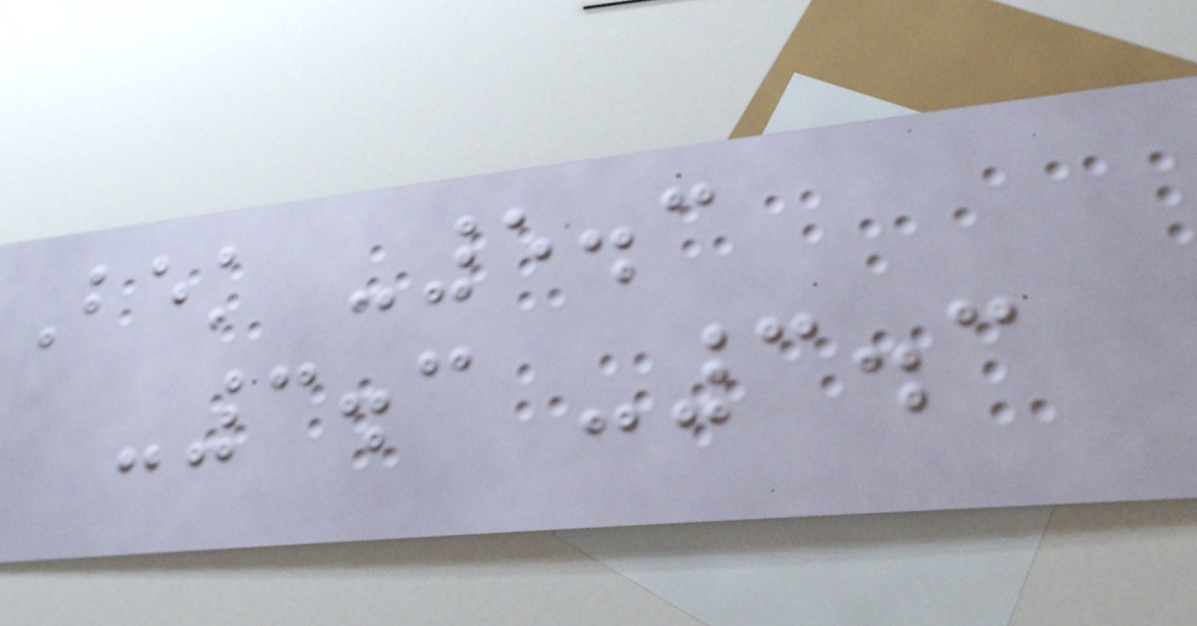Bek -5.3
-3.3 -3.3
